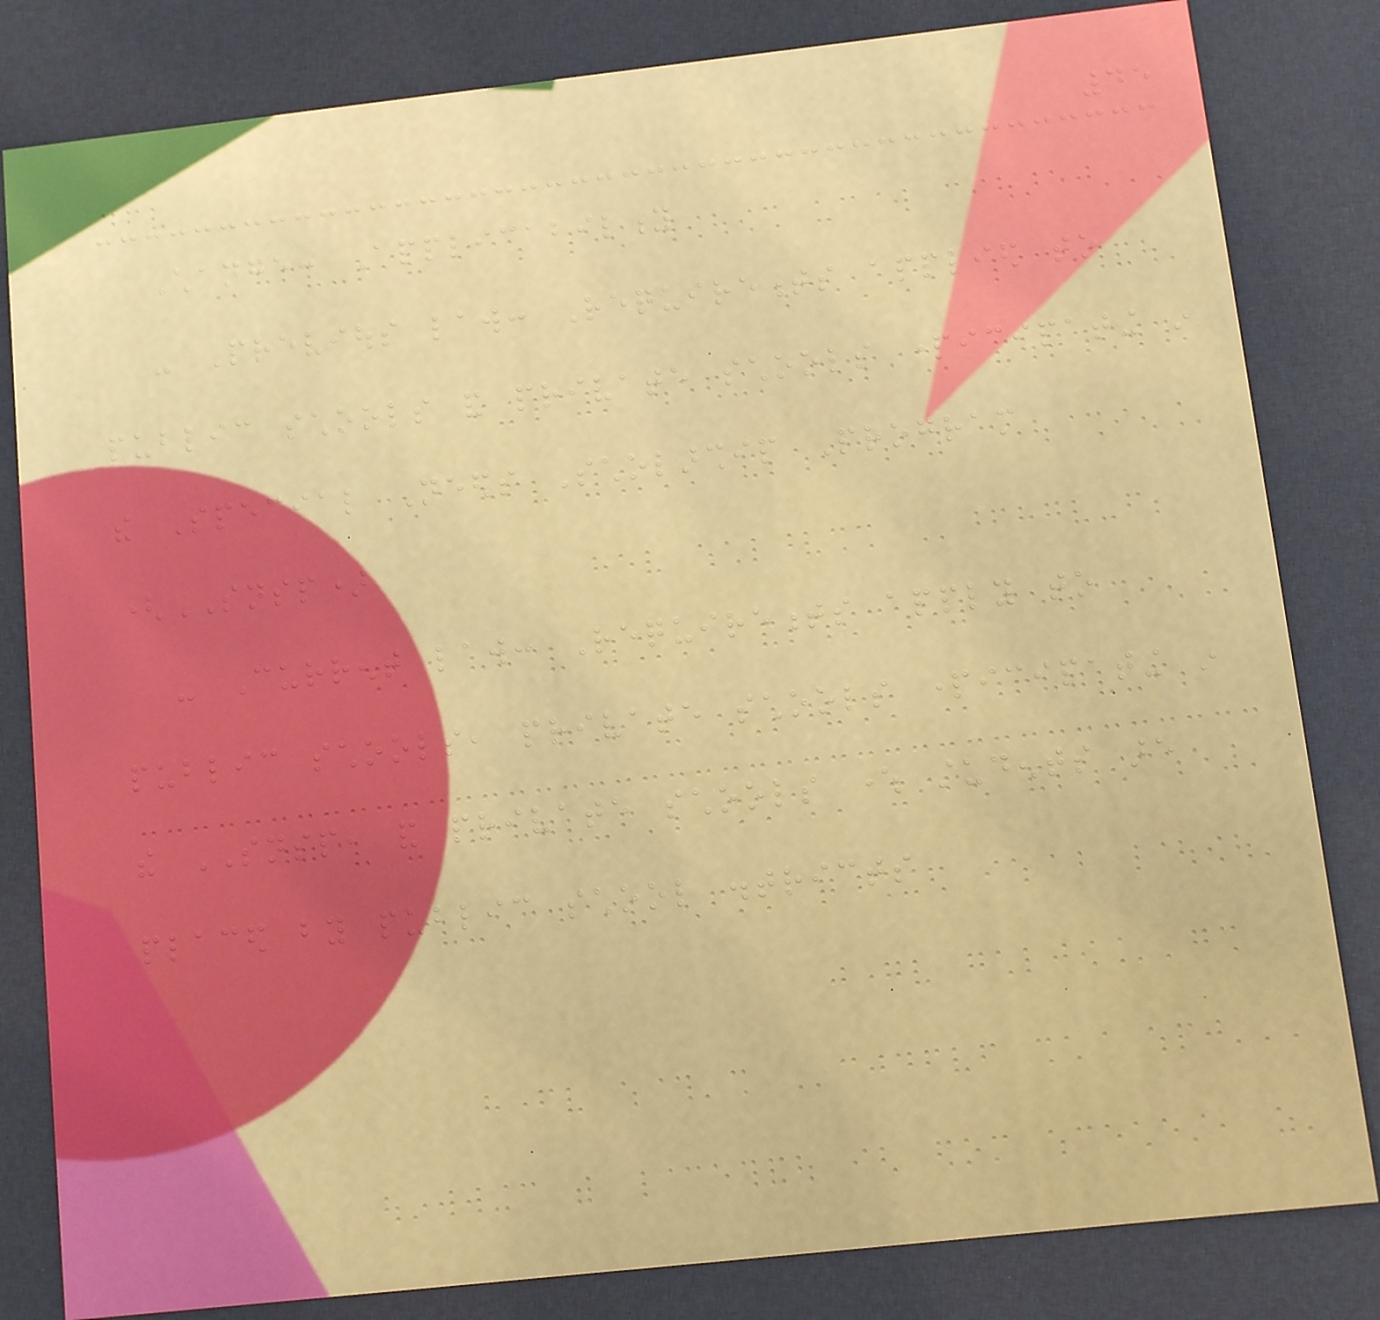45
Change: Applicability
- Previous law: Requirements applied to
public schools and private schools participating in
the Special Needs Scholarship Program
(SNSP)
- Current law: Requirements apply to
public schools, private schools participating in
the SNSP, and private schools where students are
placed by public school districts
